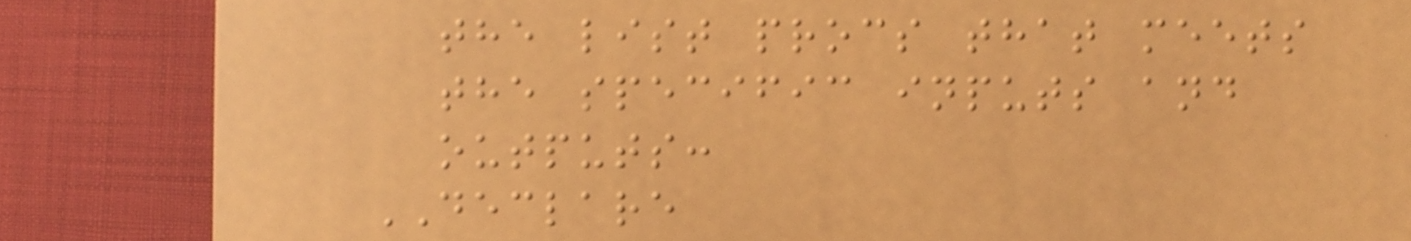the list procs that meets
the specific inputs and
outputs:
DECLARE
